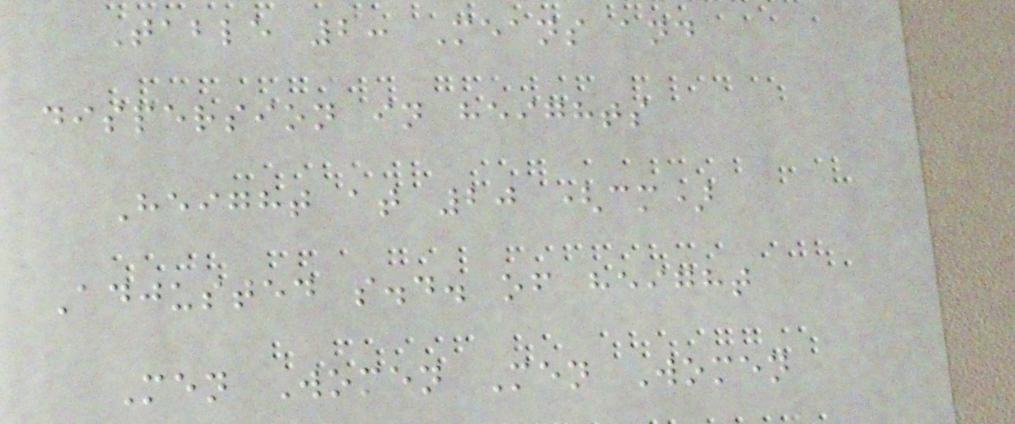Table 2: Means and
dispersion in heights
Height at 20 (cm)
Adjusted s.d. of height
Men Women Men Women
